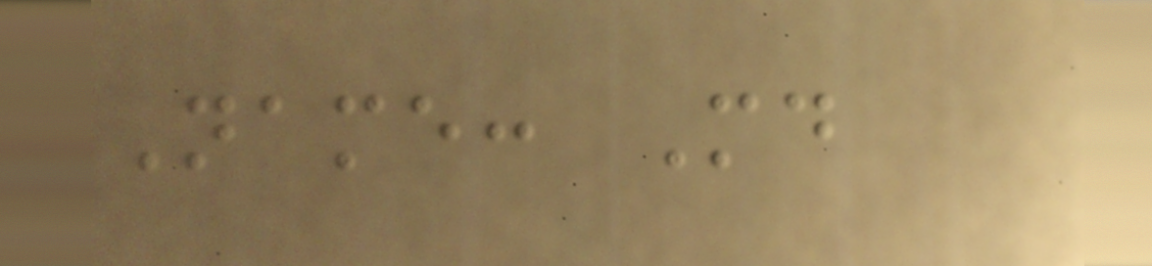Name: Md
